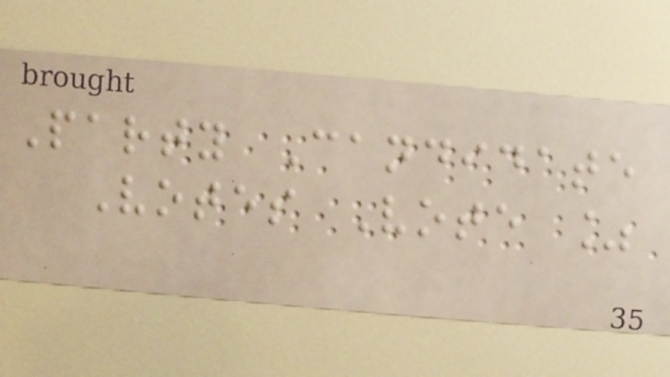Party Candidate
Votes Vote %
